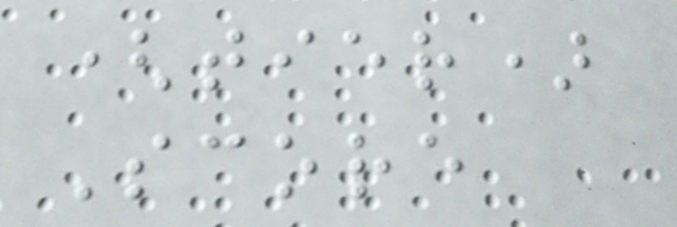(tier)
Score
